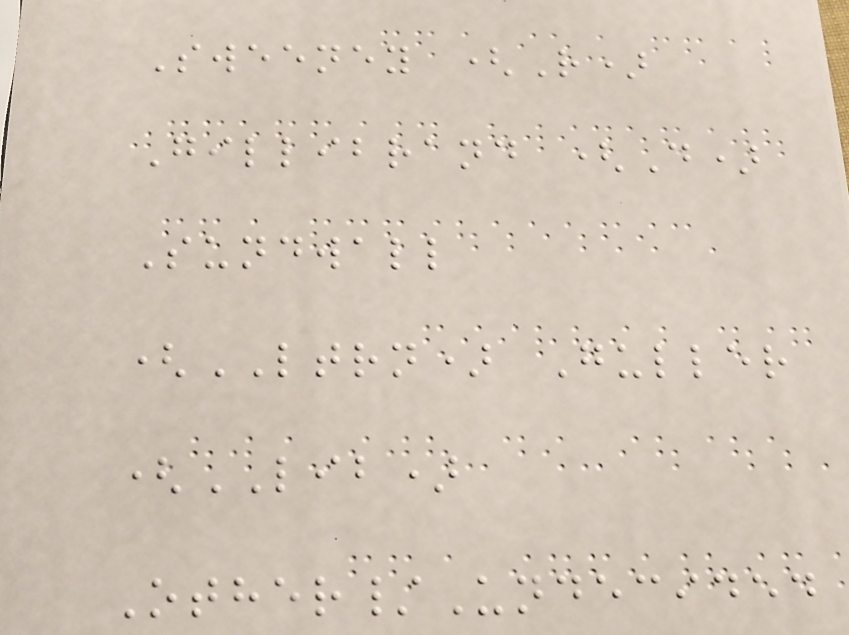Sweeney (R)
Gillibrand (D)
Sundwall
(LTRN) Guller
(LIB)
Other/Undecided
